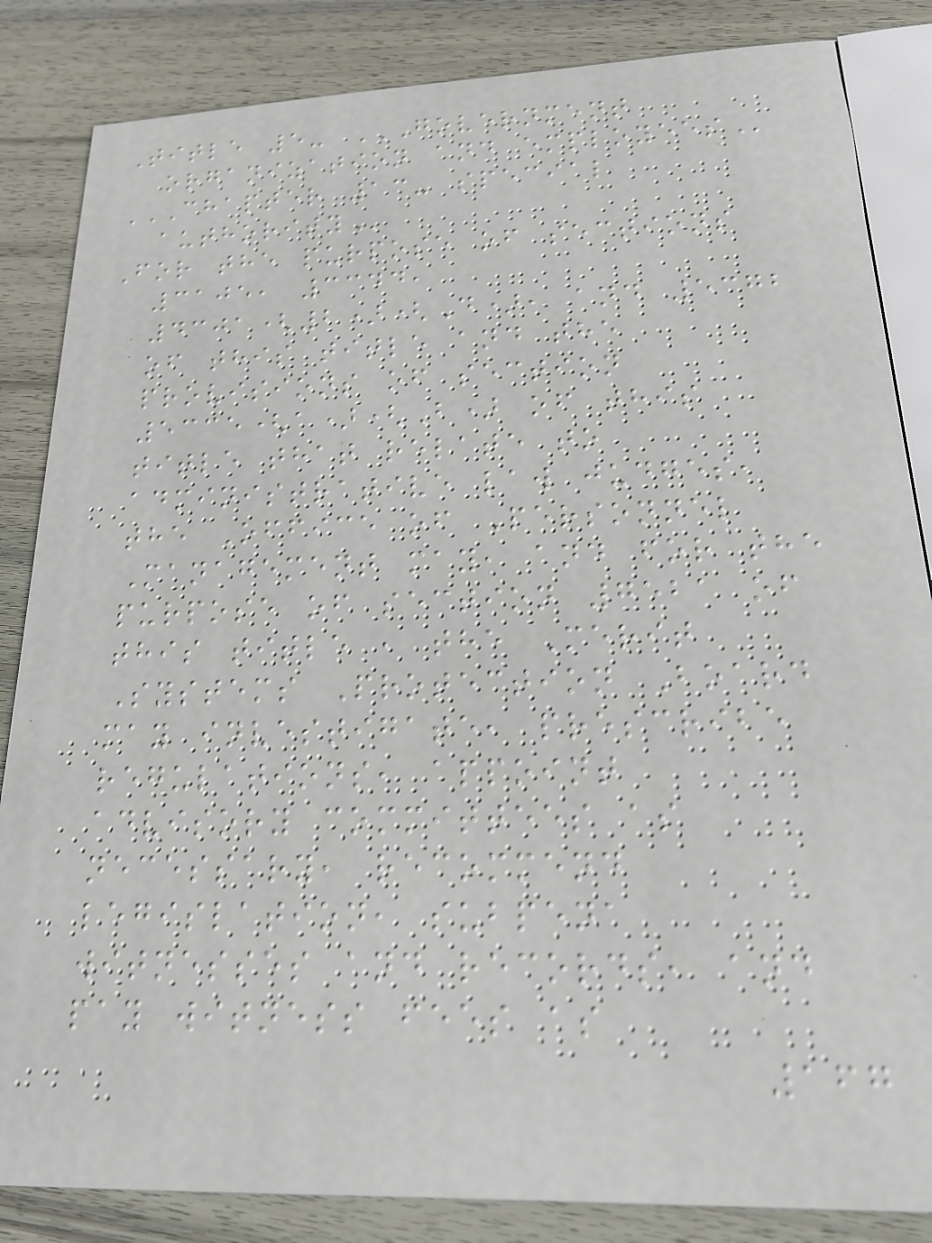Title 5- GOVERNMENT
ORGANIZATION AND EMPLOYEES
CHAPTER 13- SPECIAL
AUTHORITY
For the purpose of sections
3105, 3344,
4301(2)(D), and 5372
of this title and the
provisions of section
5335(a)(B) of this
title that relate to
administrative law judges,
the Office of Personnel
Management may, and for the
purpose of section 7521 of
this title , the Merit
Systems Protection Board
may investigate, prescribe
regulations, appoint
advisory committees as
necessary, recommend
legislation, subpena
witnesses and records, and
pay witness fees as
167
